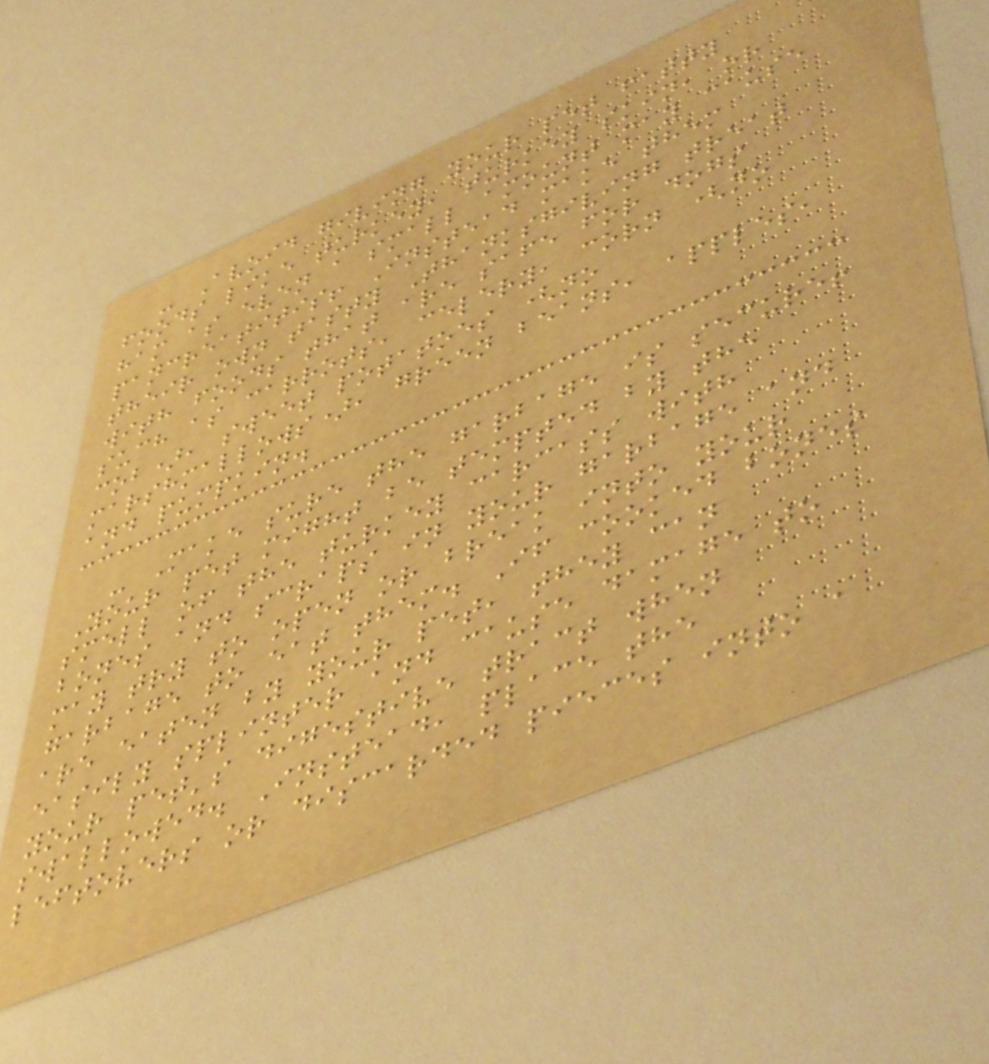- Avoid giving your pet fatty
foods like turkey, turkey skin, or
ham as even a small amount may cause
pancreatitis! Instead make them
their own tasty Thanksgiving treat
with foods that are safe for dogs
such as carrots, celery, corn (no
cob), sweet potatoes (no
marshmallows), green beans, apples,
and pumpkin.
- Make sure the garbage is secure!
Your pet might be tempted by the
smell of the turkey carcass with
bones and scraps in your garbage and
may try to open or break into your
garbage to eat them. If cooked bones
are eaten by your pet, they can
easily splinter and cause damage to
your pet's digestive tract when
swallowed. Instead, place the
leftovers or discarded pieces into a
